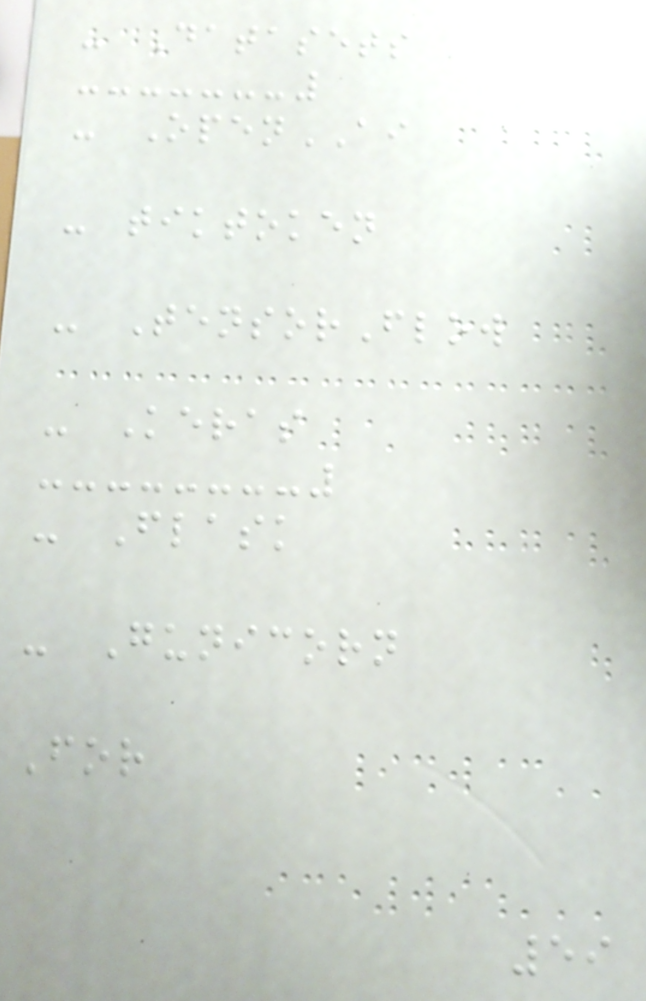- Datasets
- OpenAI
- tiktoken
- TensorFlow
- Keras
- Flask
- Gunicorn
For
59
